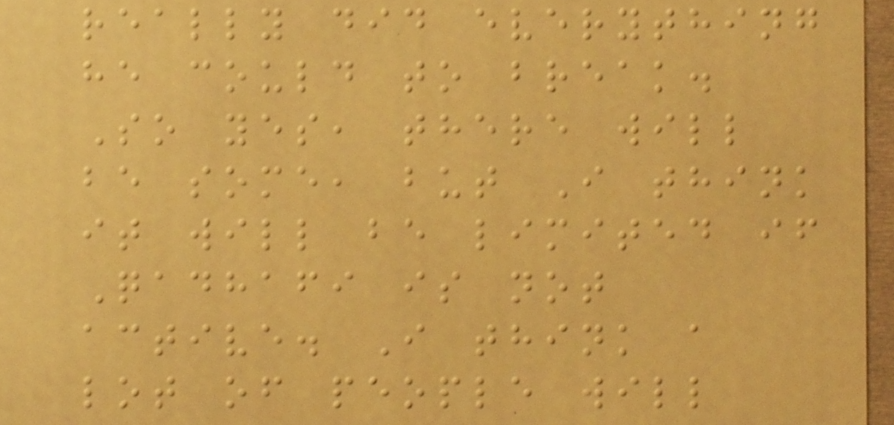really did everything
he could to break.
So yes, there will
be some, but I think
it will be limited if
Qadhafi is not
active. I think a
lot of people will
